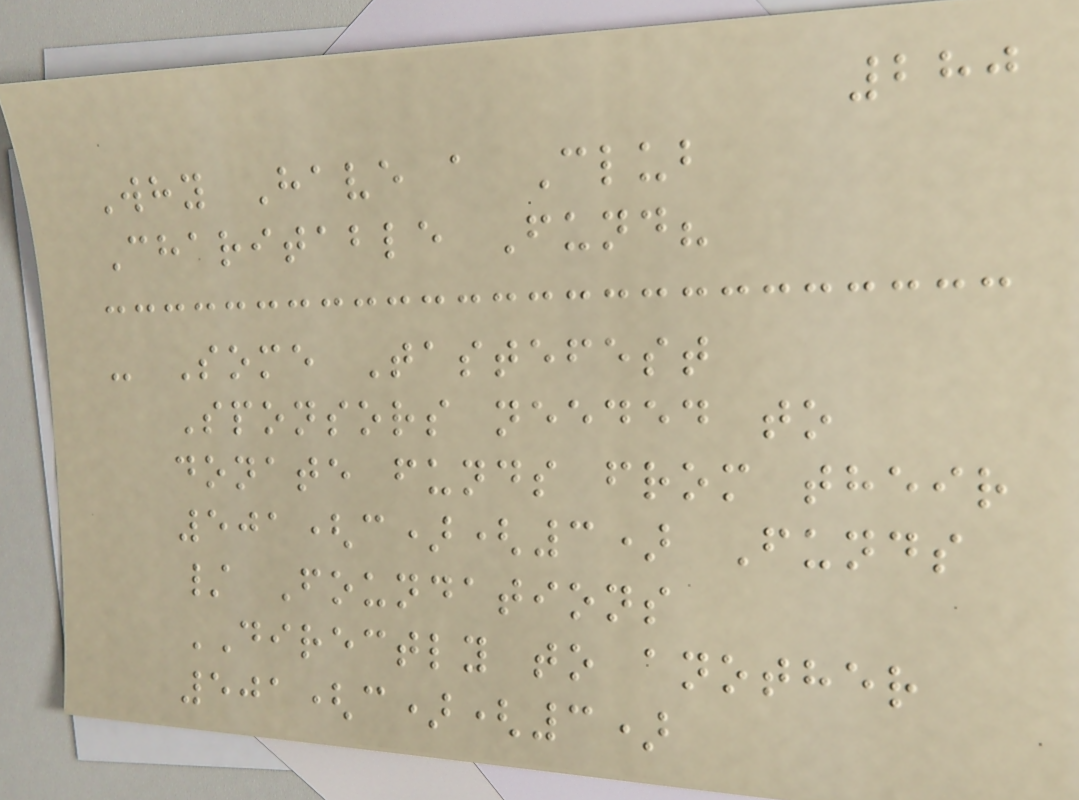280
Why Have a Club
Charitable Fund?
- Some Tastefest
Sponsors needed to
donate funds from their
501(c)(3) Funds
/ Foundations
DIRECTLY to another
501(c)(3)
